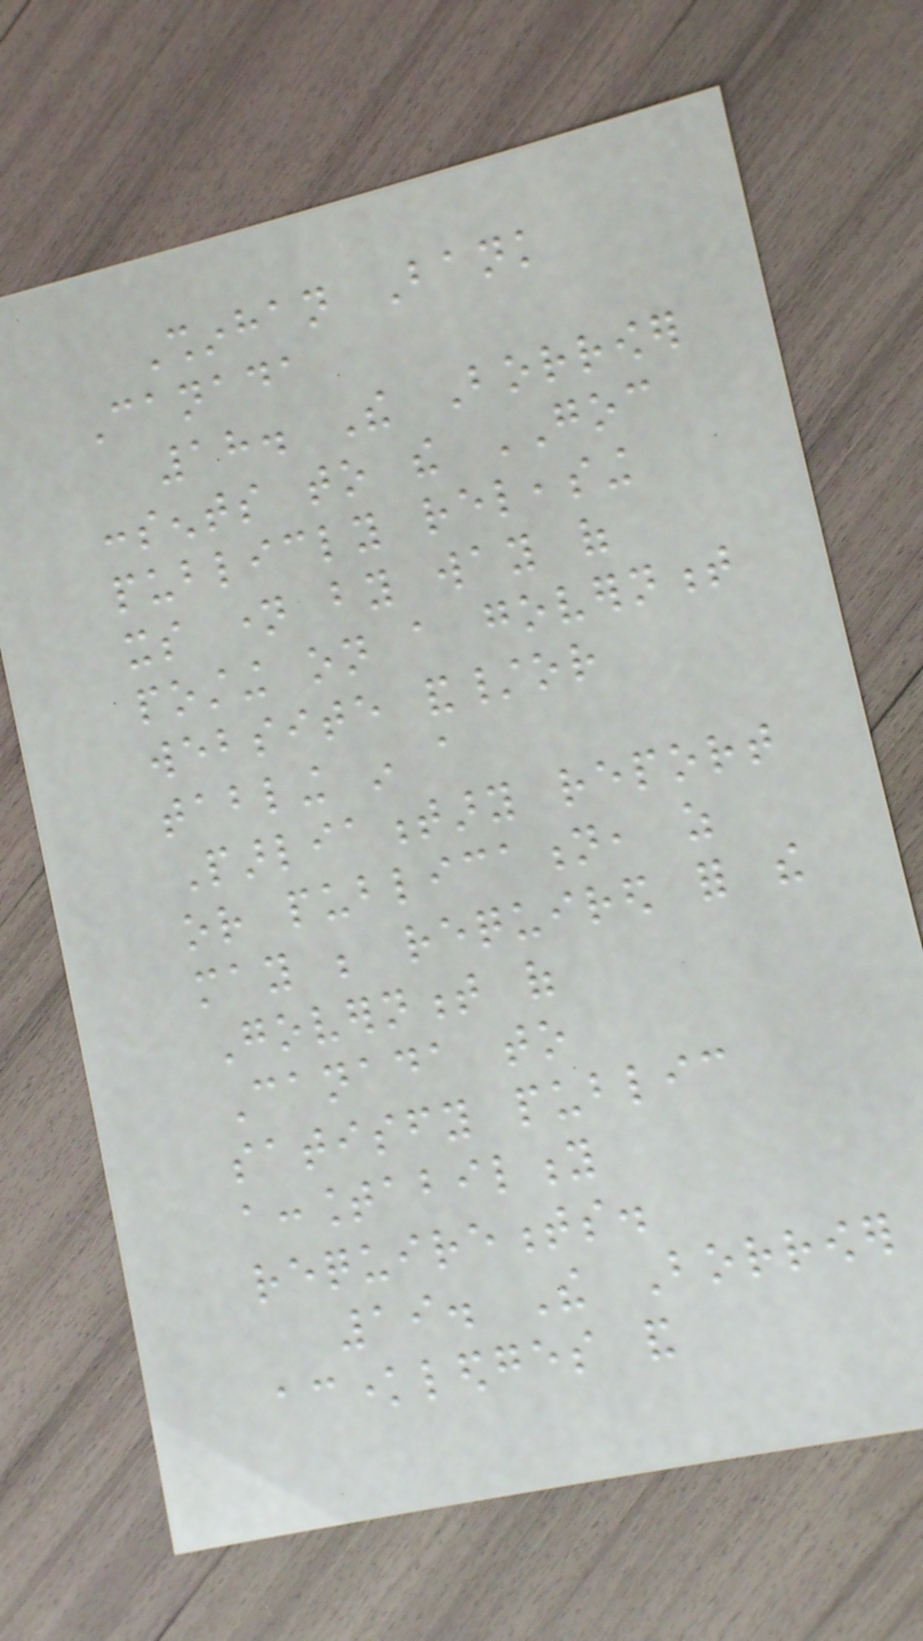Shinhan Bank
Canada
18. The Borrower
consents to the GOC
publicly releasing
its name by way of
posting on a government
website and/or
tabling in a
Parliamentary report
or publication, as
may be required for the
Government of
Canada to
satisfy public
accountability
requirements.
19. The Borrower
acknowledges and
